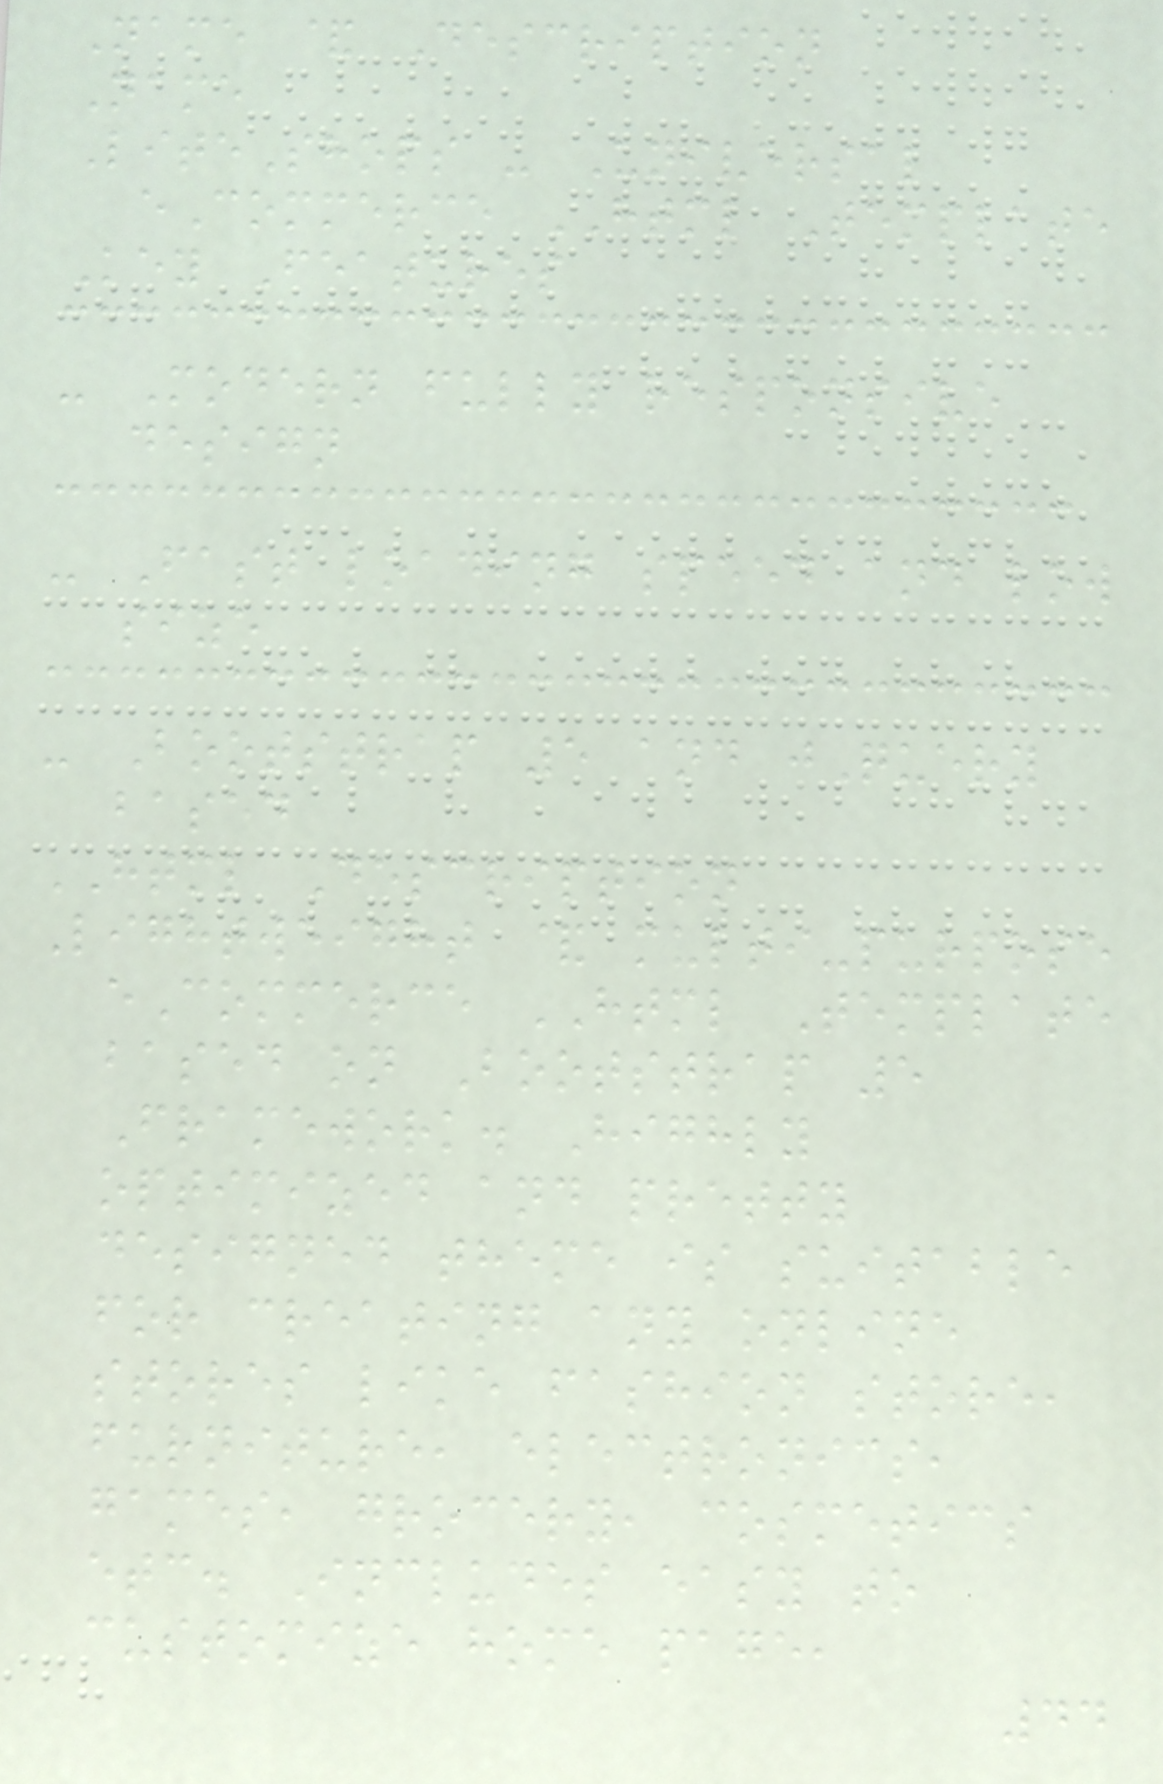Name & Description
Name
LiteShops - Universal
eCommerce HTML Template
Key Features
- Modern fully responsive
design
- Fast loading speed and low
size
- Bootstrap 5 and jQuery
based
HTML Description
Lightweight & multi-purpose
eCommerce HTML Template
based on Bootstrap 5
Framework. Highly
optimized and pretty
designed theme is suitable
for creating any online
stores like fashion store,
furniture, electronics,
games, grocery, cosmetics
etc. Includes easy to
customize home page,
44
